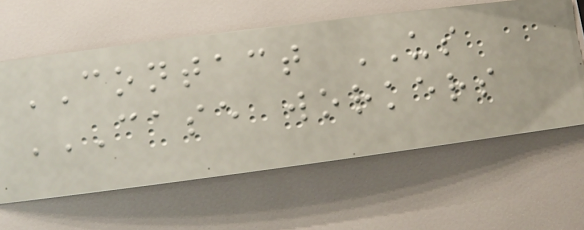CONTACT US
CASE WORKERS
